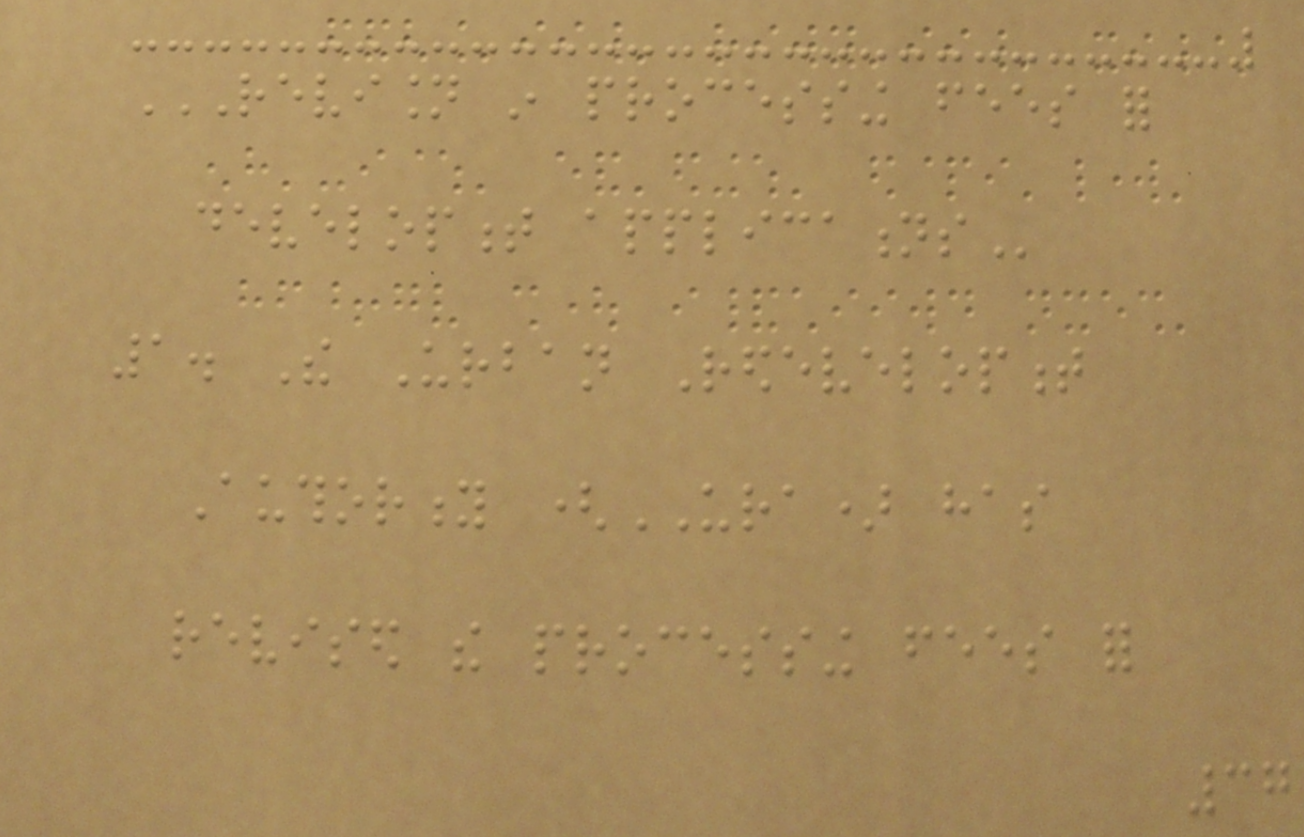REVISION IN PROCESSING FEES FOR
DEVELOPMENT APPLICATIONS
1. The Urban Redevelopment
Authority (URA) has
revised the processing fees for
37
